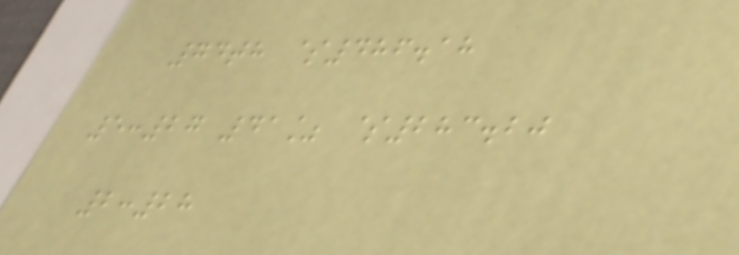74th $486.18
5:27 41% $283.20
2:28
